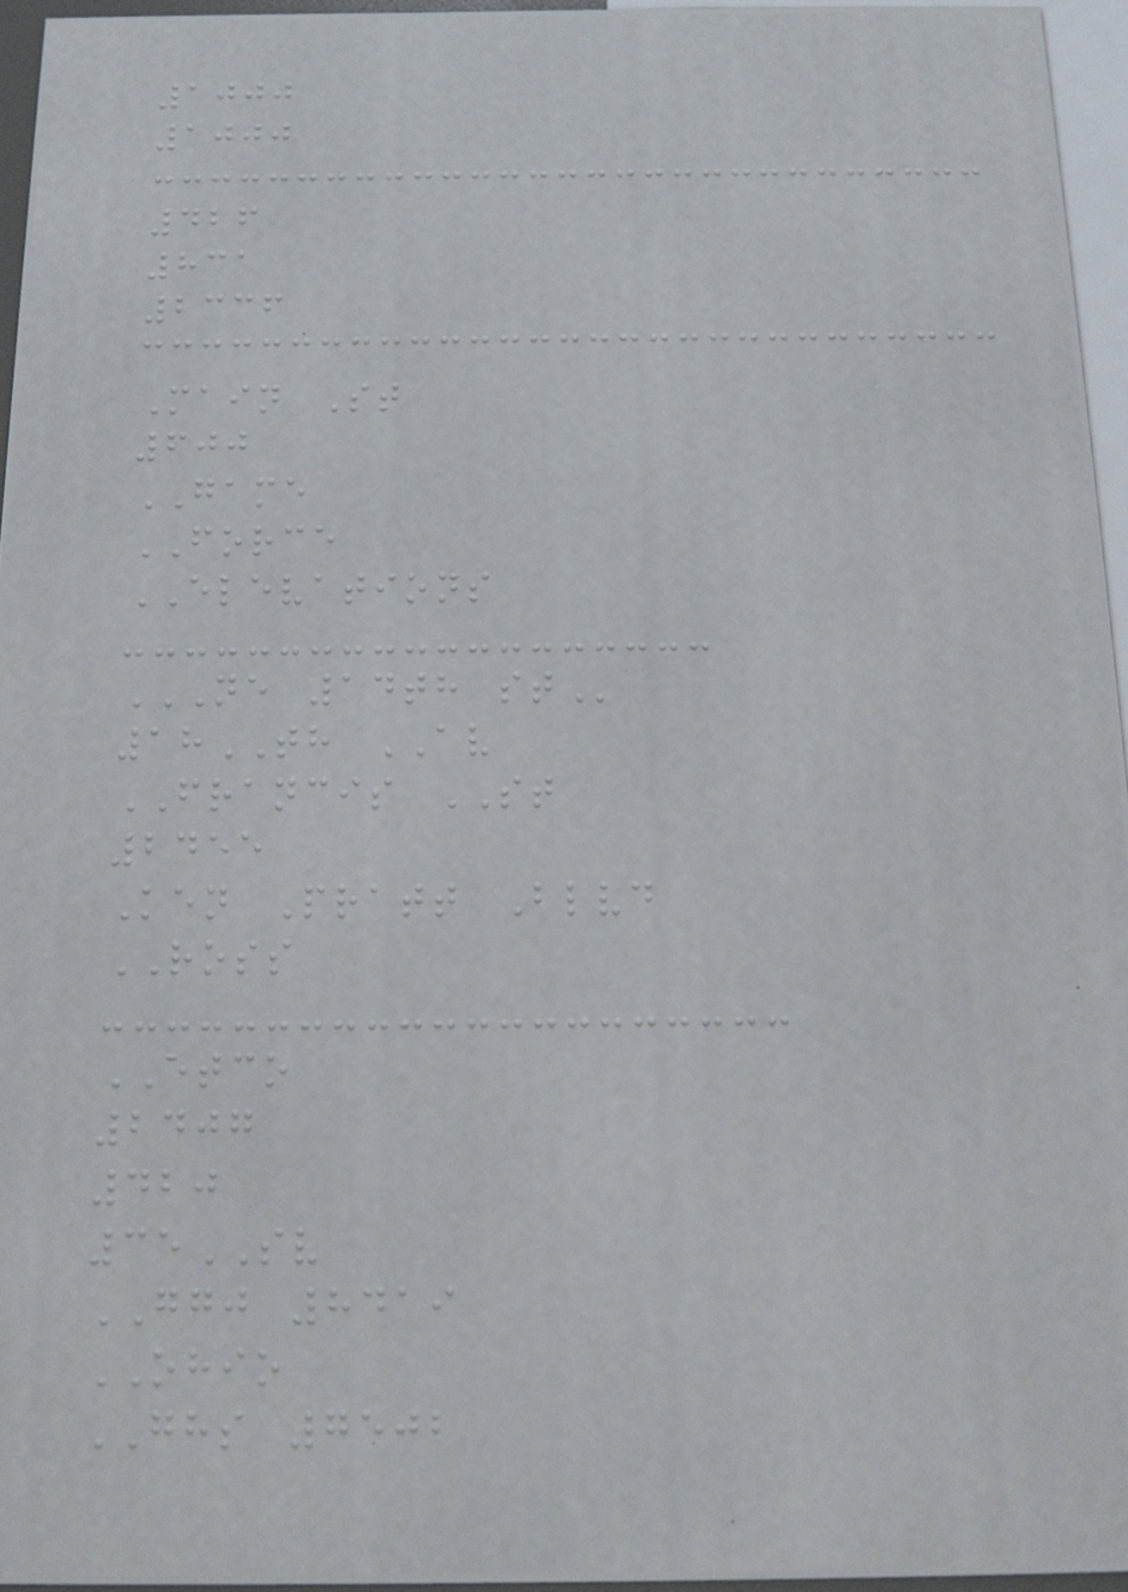1000
1000
426
831
2336
Main St
600
GAME
FORCE
ELEVATIONS
NE 14TH ST
18TH AV
FRANCIS ST
2455
Ken Pratt Blvd
ROSS
ETCO
2407
420
35SV
GGJ 8419
OHIO
GHS 7502
